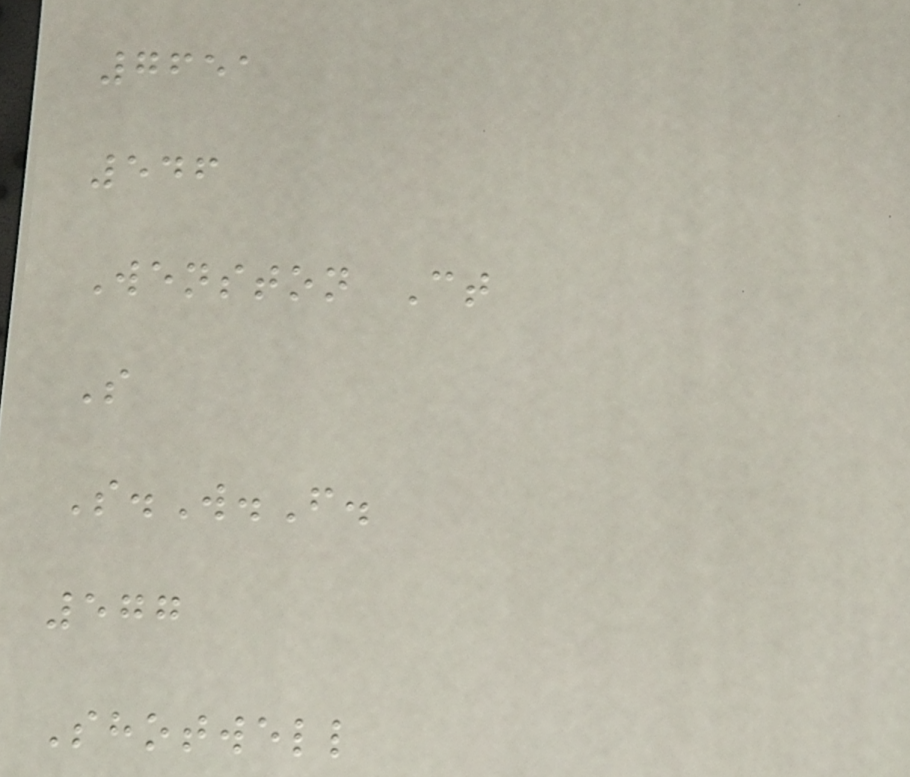7651
546
Wenston Ct
S
S.W.F.
577
Shotwell
